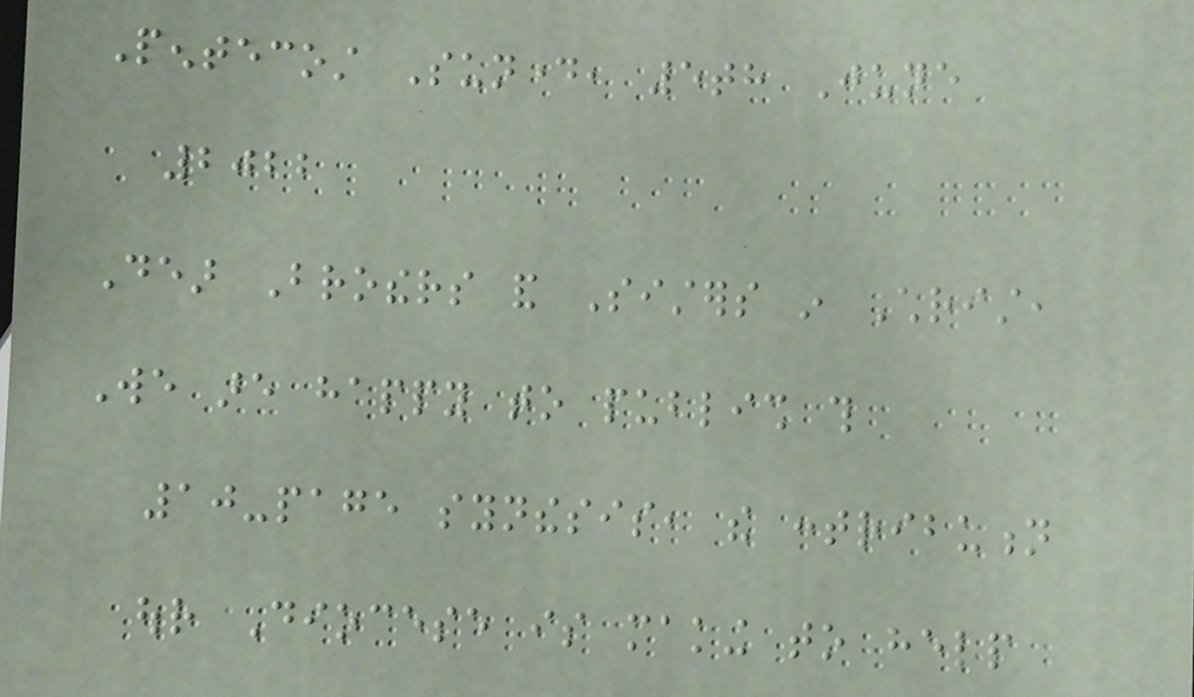Pentecost Sunday, 5th June
2022
Dear Brothers and Sisters in Christ,
We are happy to publish this
10-page synthesis, the contribution
our Diocese is making to help
